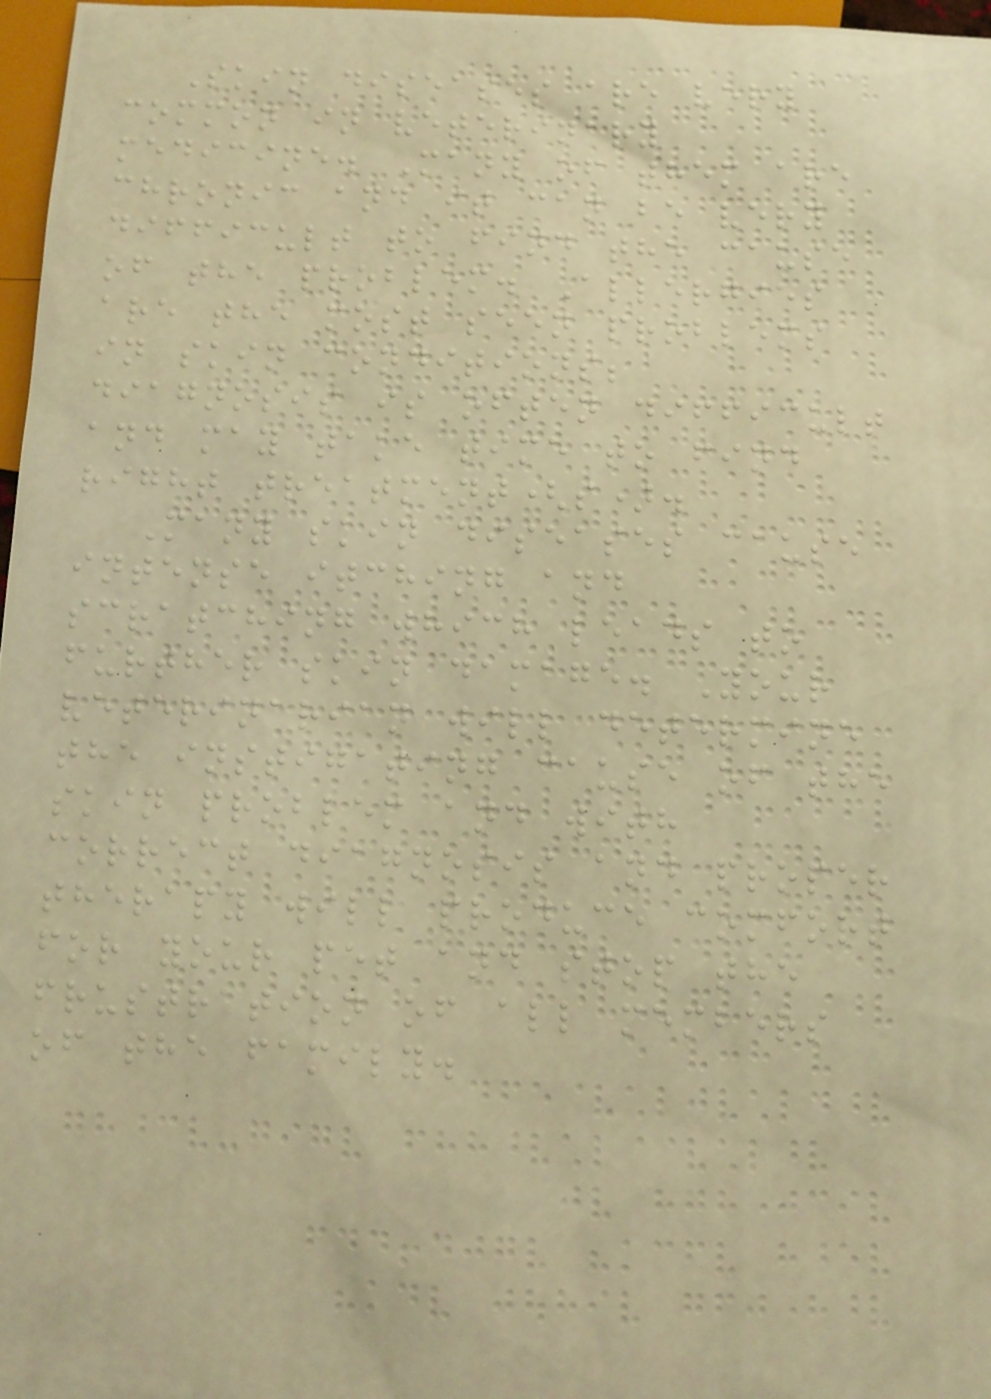Skin diseases are very
common in veterinary
medicine. Many of them are
chronic and it can be very
difficult to find the cause
of the problem. Allergies
are the most seen problems
in skin conditions;
diagnosis is often difficult
and may take time to find
right treatment(s).
Many skin diseases cause
intense itching and
scratching which leads to
further skin damage. Your
veterinarian will determine
the instigating cause of the
skin problem and with
correct diagnosis and proper
therapy will produce comfort
for your pet and stop the
frustration of all members
of the family.
